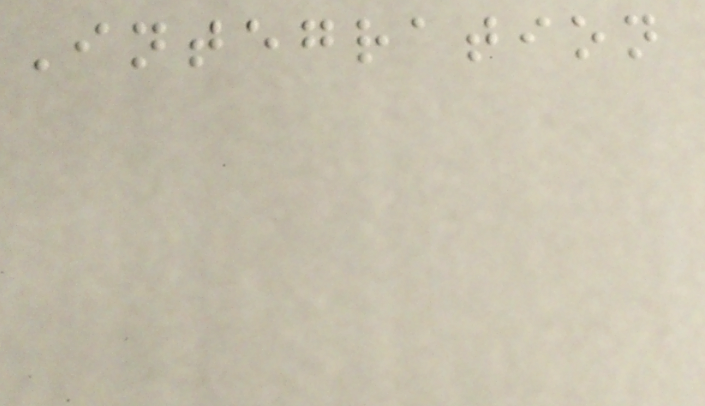Integration
